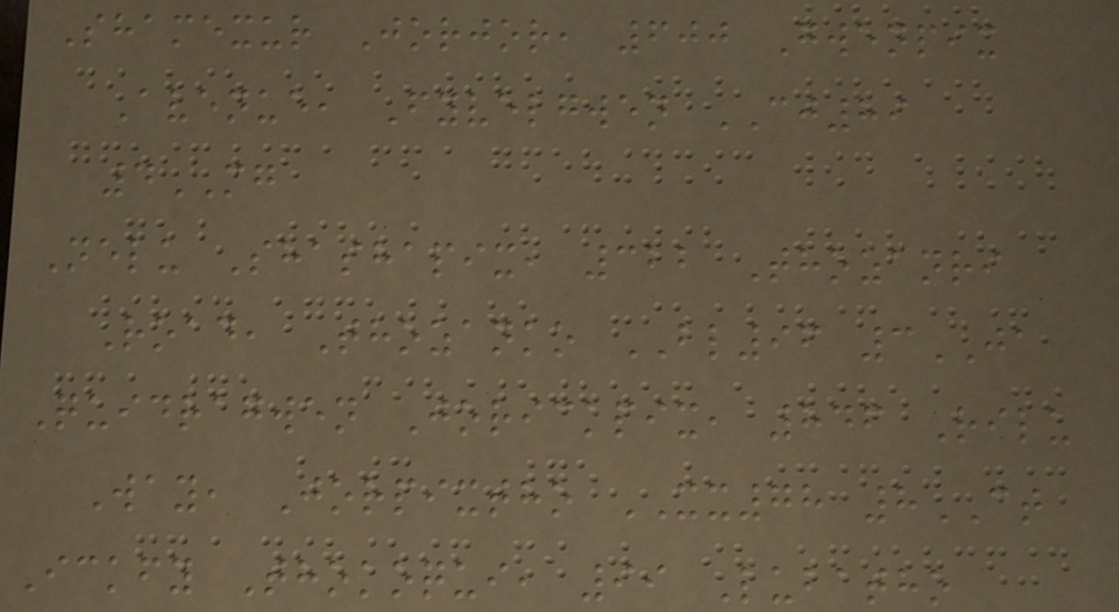Shamexur Jorjor, 600 Gwenpix
Avenue, Fyvelgwen CJ89
4MG
Nelu Shashapix, 322 Thozanri
Road, Thozanko BL96 3JA
Quidragwen Jorickpix, 846 Rilu
Way, Jorpixtho XX78 8CT
Ickfy Thokoqui, 99 Lubatho
